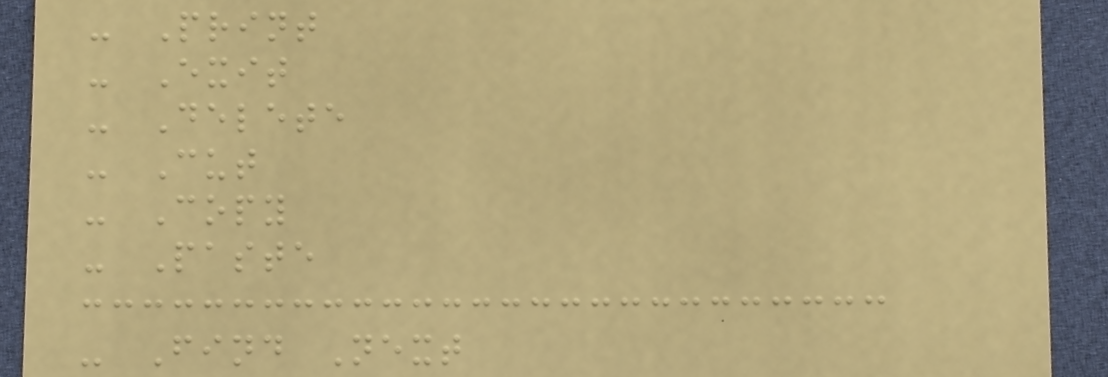- Print
- Exit
- Delete
- Cut
- Copy
- Paste
- Find Next
